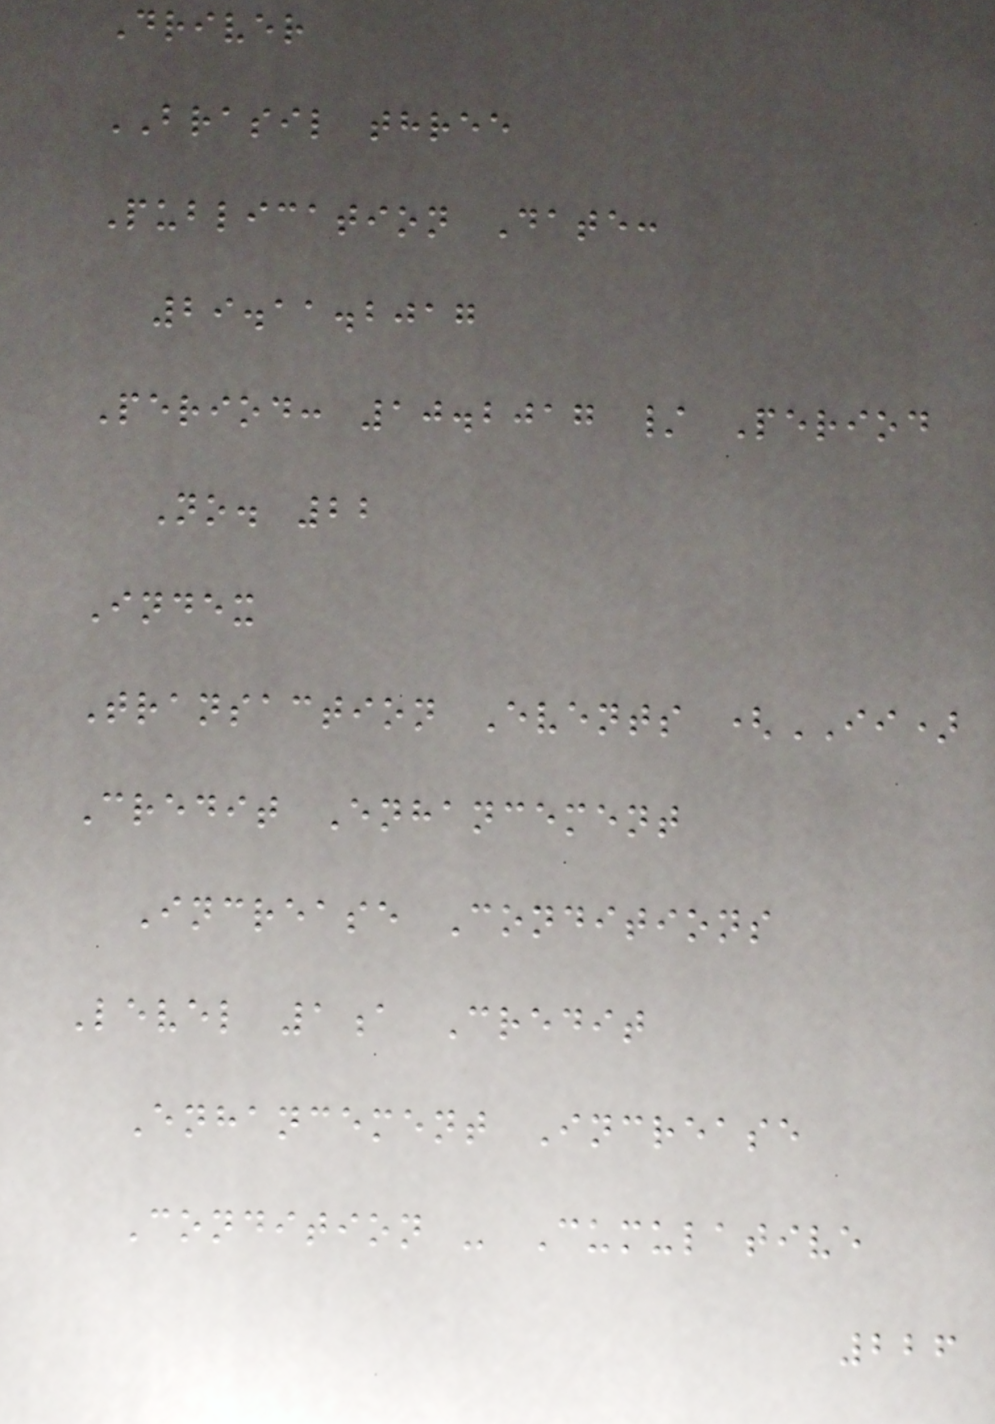Driver
BRASIL three
Publication Date:
29.11.2017
Period: 10.2017 / Period
No. 22
Index
Transaction Events (II)
Credit Enhancement
Increase Conditions
Level 1a Credit
Enhancement Increase
Condition - Cumulative
226
